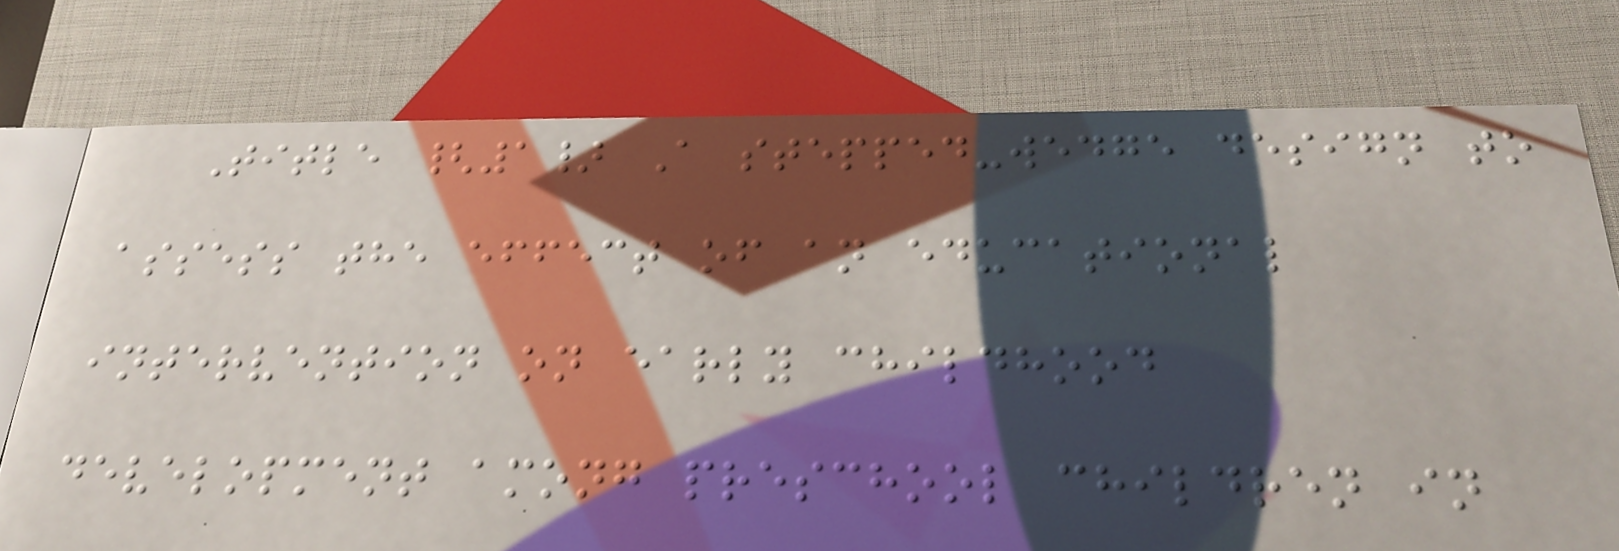Title {1} A stepped-wedge design to
assess the effect of an educational
intervention on early childhood
development among preschool children in
